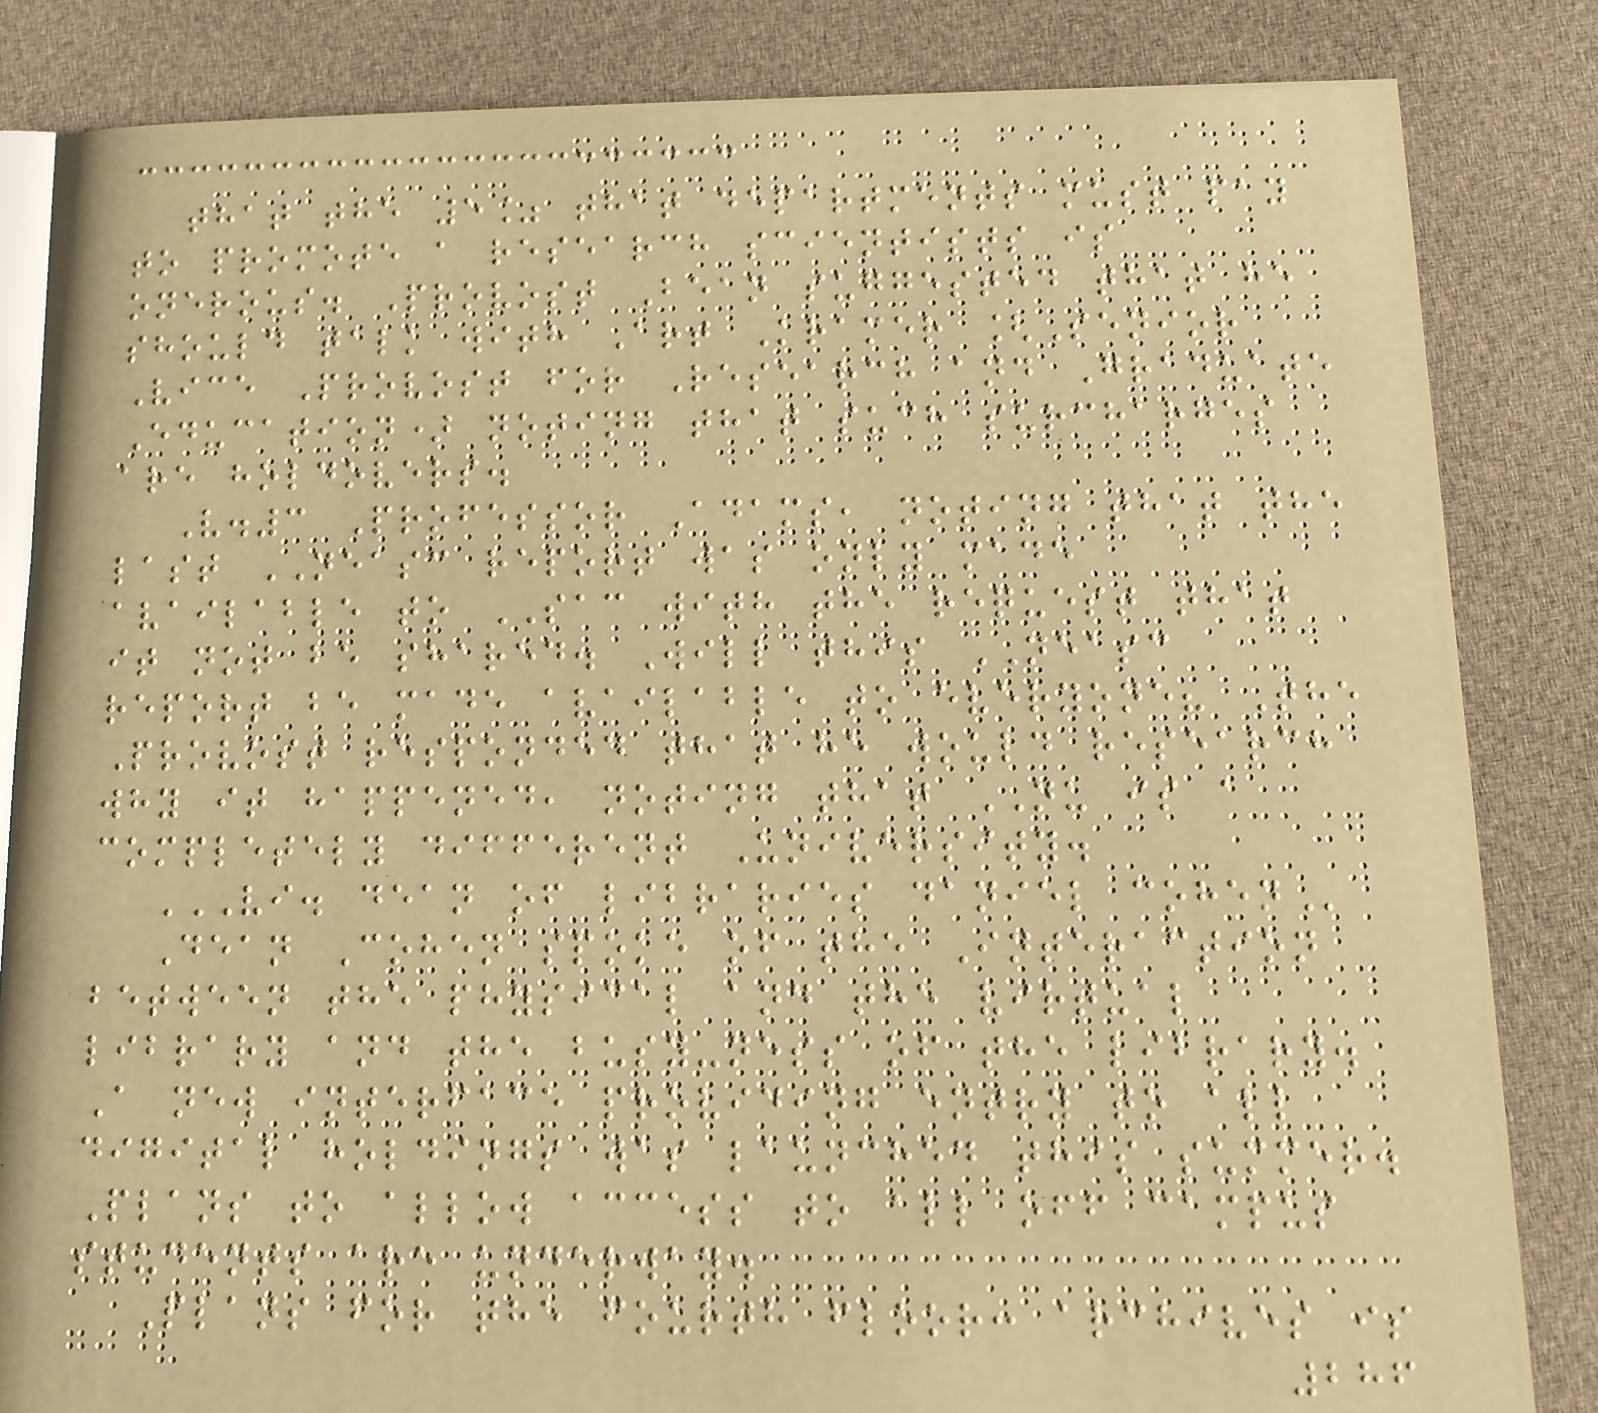that the 5% that departments must pay
to promote a research scientists is
onerous. Provost Bean suggested that he
should talk with Art Kramer [Senior
Vice Provost for Research and Graduate
Education) noting that such surcharges
are holdovers.
V.3 Professor Adams, noting that the
last NEASC report was only made
available to SAC with the request that
it not be shared. Will this NEASC
report be made available to everyone? The
Provost responded that he would research
why it happened, noting that NU is a
completely different University.
VI. DEAN OF LIBRARIES DANIEL COHEN
Dean Cohen spoke of the Interaction
between the physical and the virtual
library and the busy-ness of the library.
A new interface providing entry to all
digital holdings was launched this summer.
Plans to allow access to all off campus
students are underway.
Plans for the fourth floor: archives is
286
